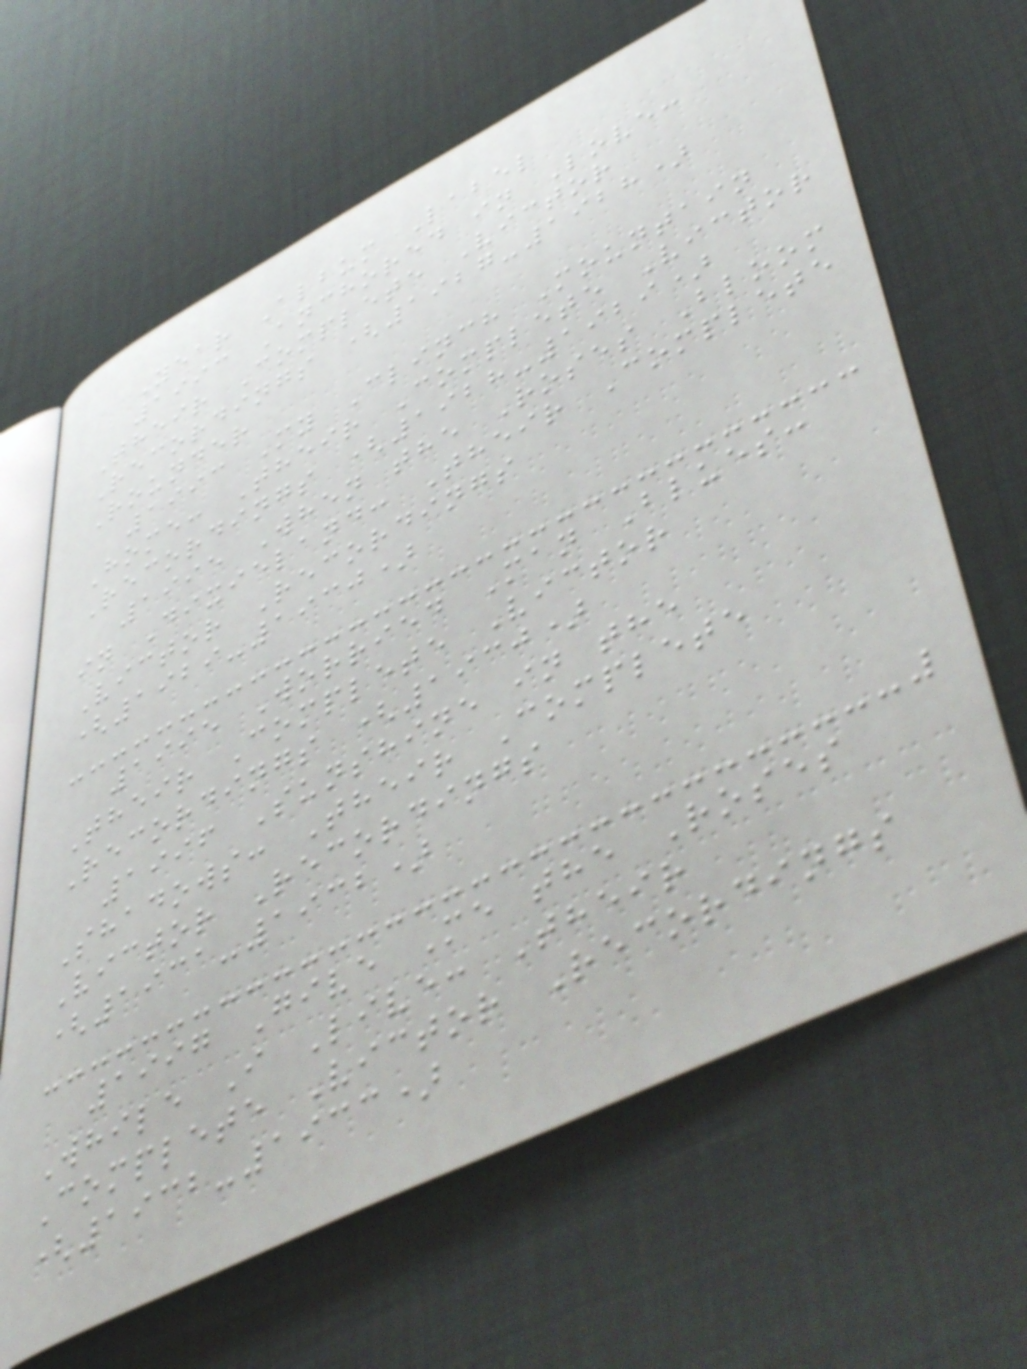Year Album Label
1993 Anchored in Love:
Their Complete Victor
Recordings (1927-1928)
Rounder
1993 My Clinch Mountain
Home: Their Complete Victor
Recordings (1928-1929)
1995 When the Roses Bloom
in Dixieland: Their Complete
Victor Recordings
(1929-1930)
1995 Worried Man Blues:
Their Complete Victor
Recordings (1930)
1996 Sunshine in the
Shadows: Their Complete
Victor Recordings
(1931-1932)
1997 Give Me the Roses
While I Live: Their
Complete Victor Recordings
(1932-1933)
